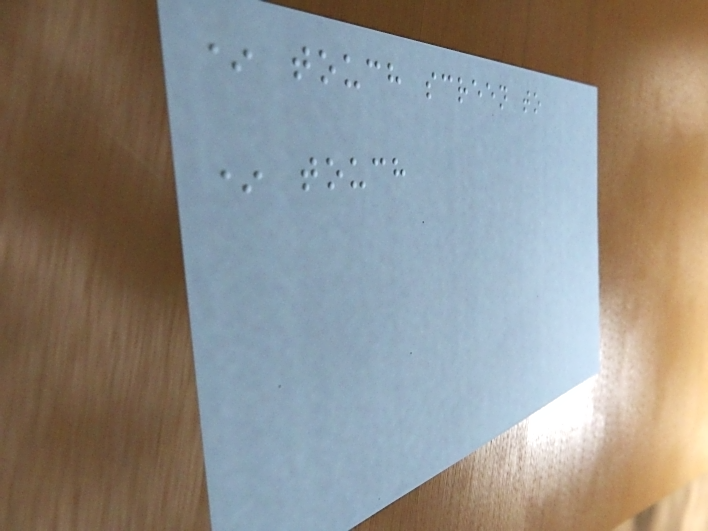* touch screen to
* touch
